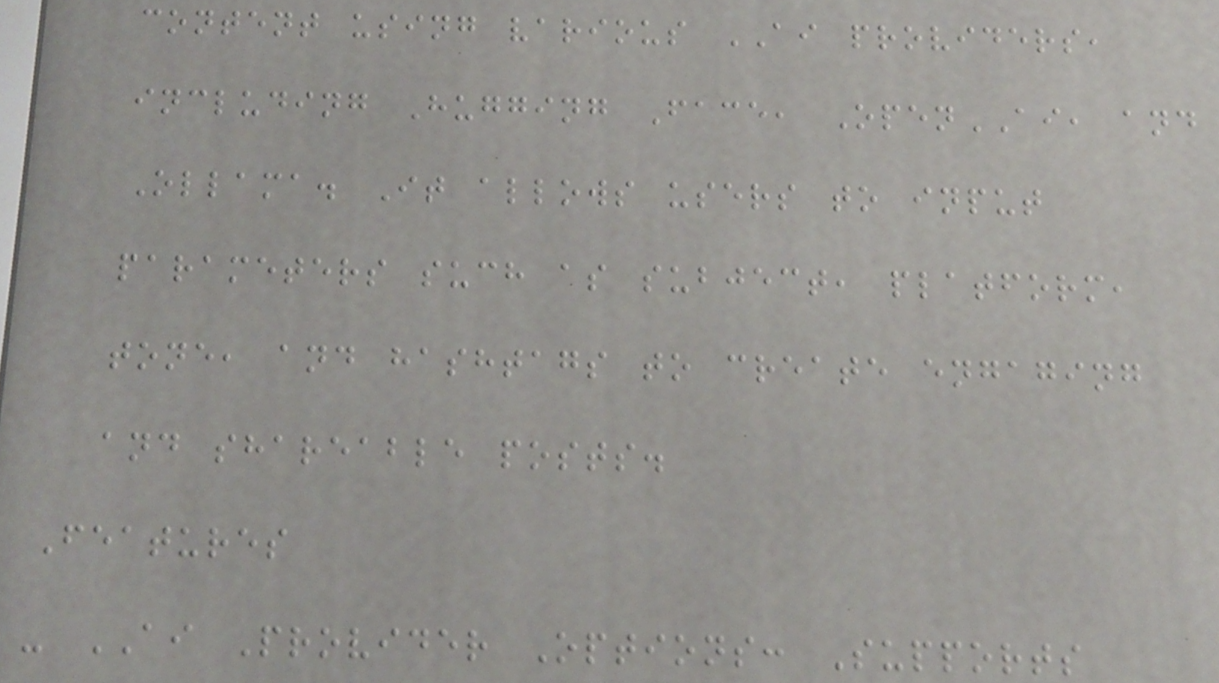content using various AI providers,
including Hugging Face, OpenAI, and
Ollama. It allows users to input
parameters such as subject, platform,
tone, and hashtags to create engaging
and shareable posts.
Features
- AI Provider Options: Supports
